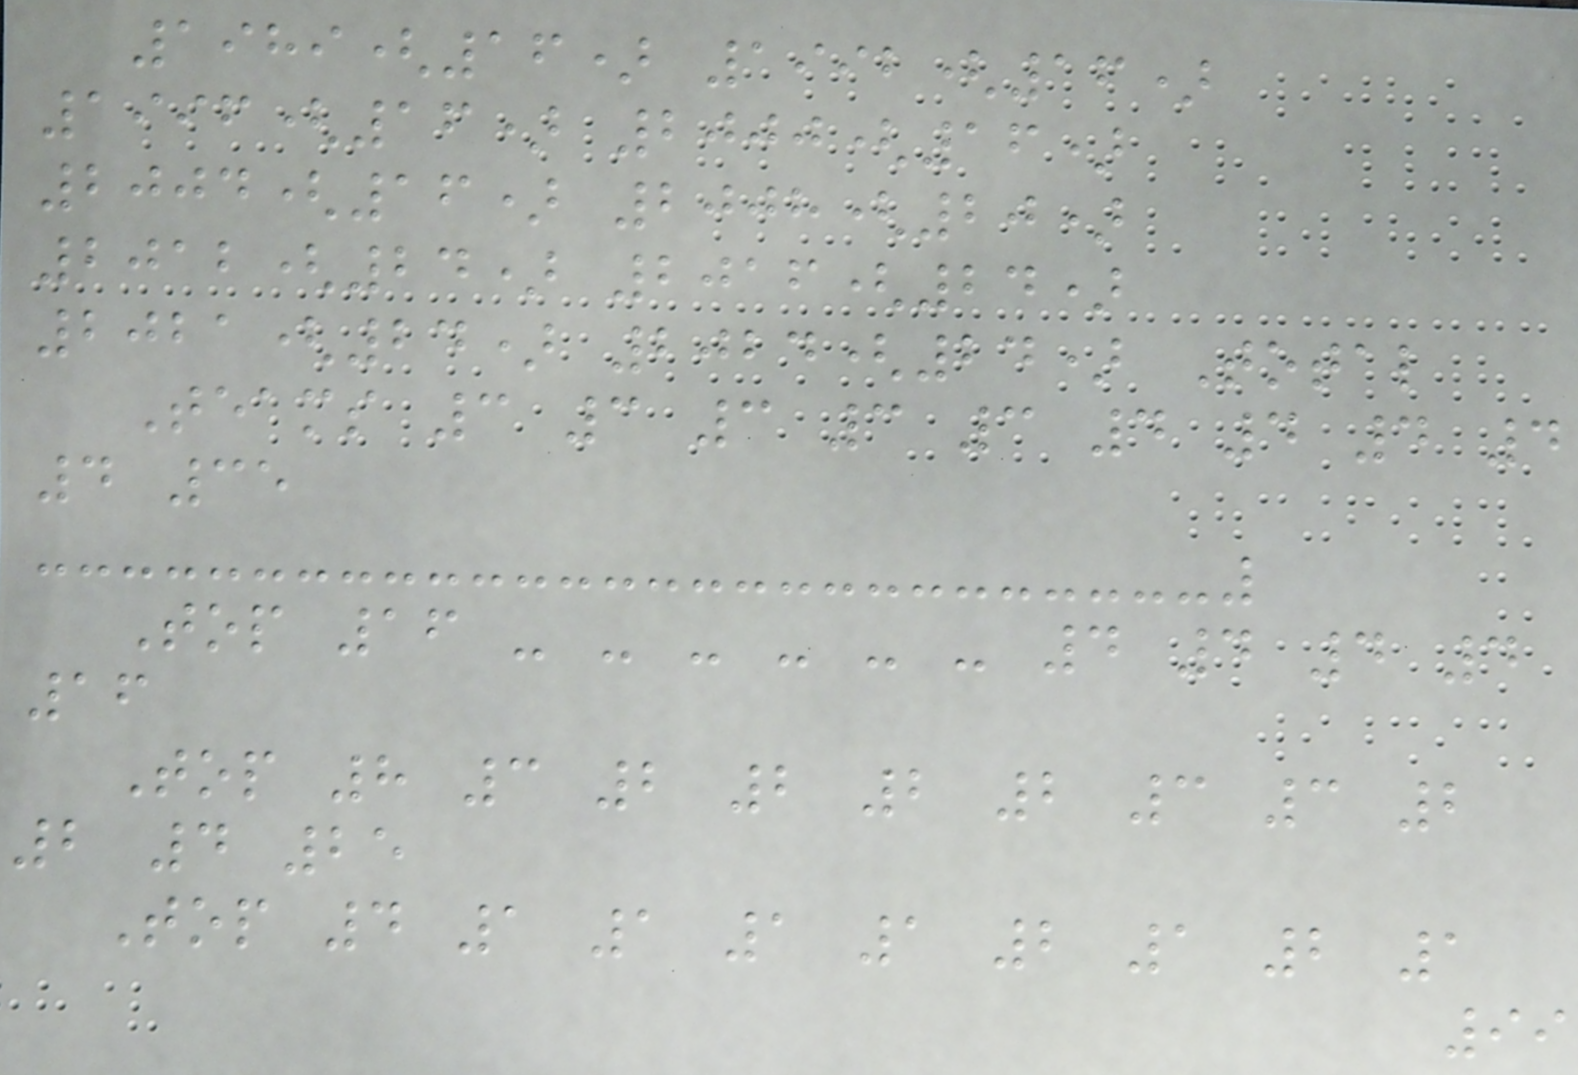1989(16) 1992(16)
1996(16) 2000(16)
2004(16) 2008(20)
2012(24) 2016(24)
2021(24) 2024(24) Total
Teams 3 3 3 3 3 4 4 4 4
4 35
Top 16 - - - - - - 4 4 4 4
16
Top 8 3 2 2 2 2 3 3 2
2 4 25
Top 4 1 1 1 1 2 1 2 1
99
